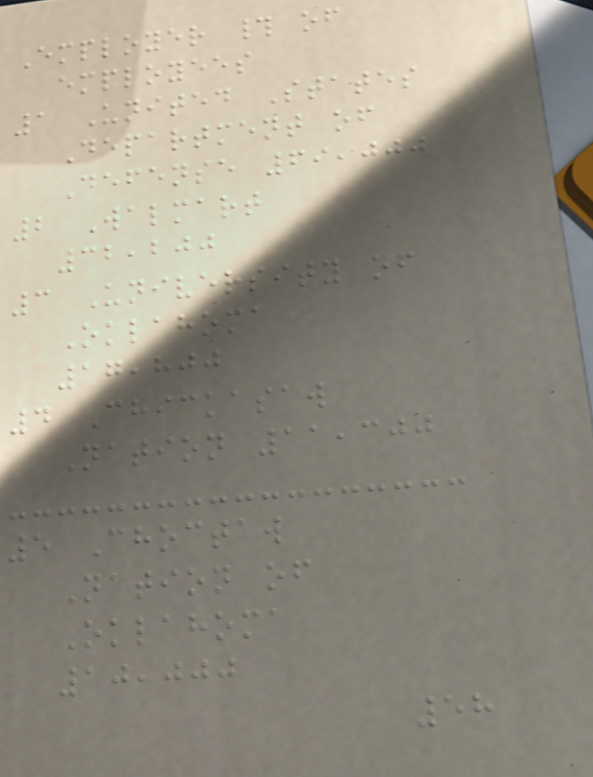Employer # of
employees
1 United States
Department of
Defense 69,000
2 Walmart
32,200
3 University of
Oklahoma
17,800
4 Chickasaw
Nation 11,300
5 Choctaw
Nation of
Oklahoma
10,000
58
